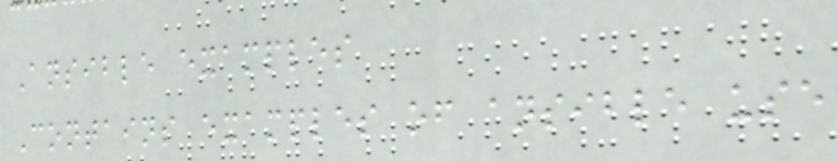Ansible examples
Contains examples of ansible use
